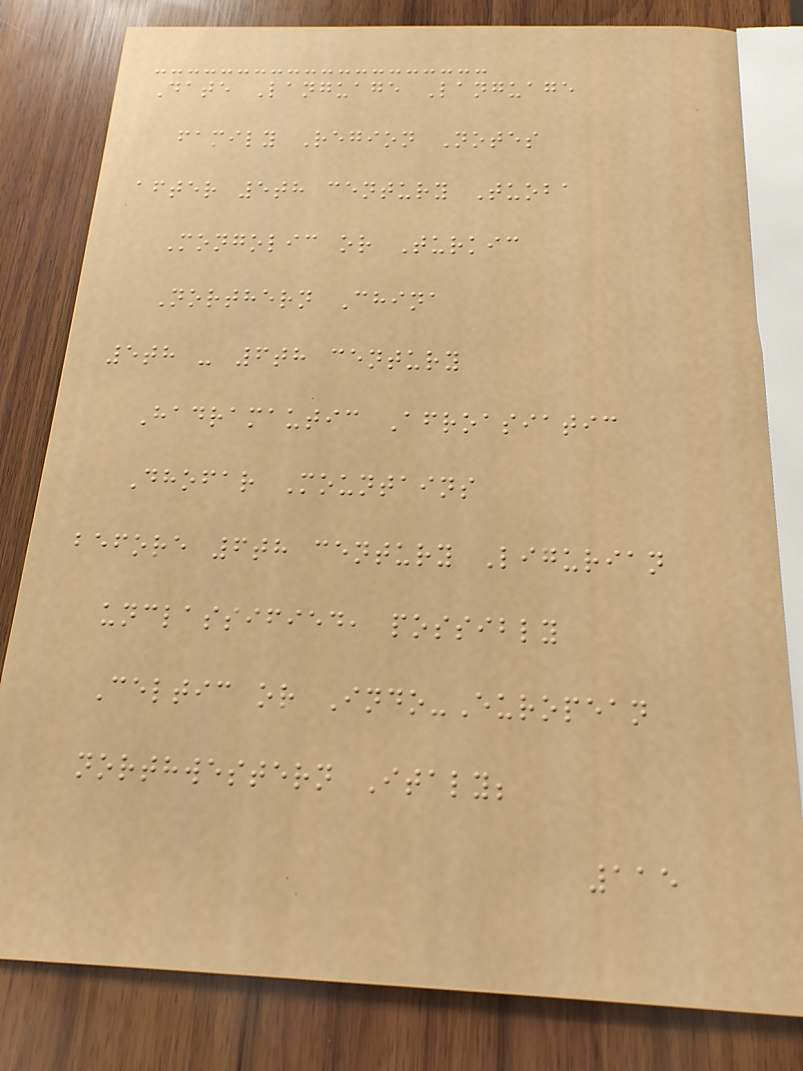Date Language Language
family Region Notes
after 5th century Tuoba
Mongolic or Turkic
Northern China
5th - 6th century
Hadramautic Afroasiatic
Dhofar Mountains
before 6th century Ligurian
unclassified, possibly
Celtic or Indo-European
northwestern Italy;
115
